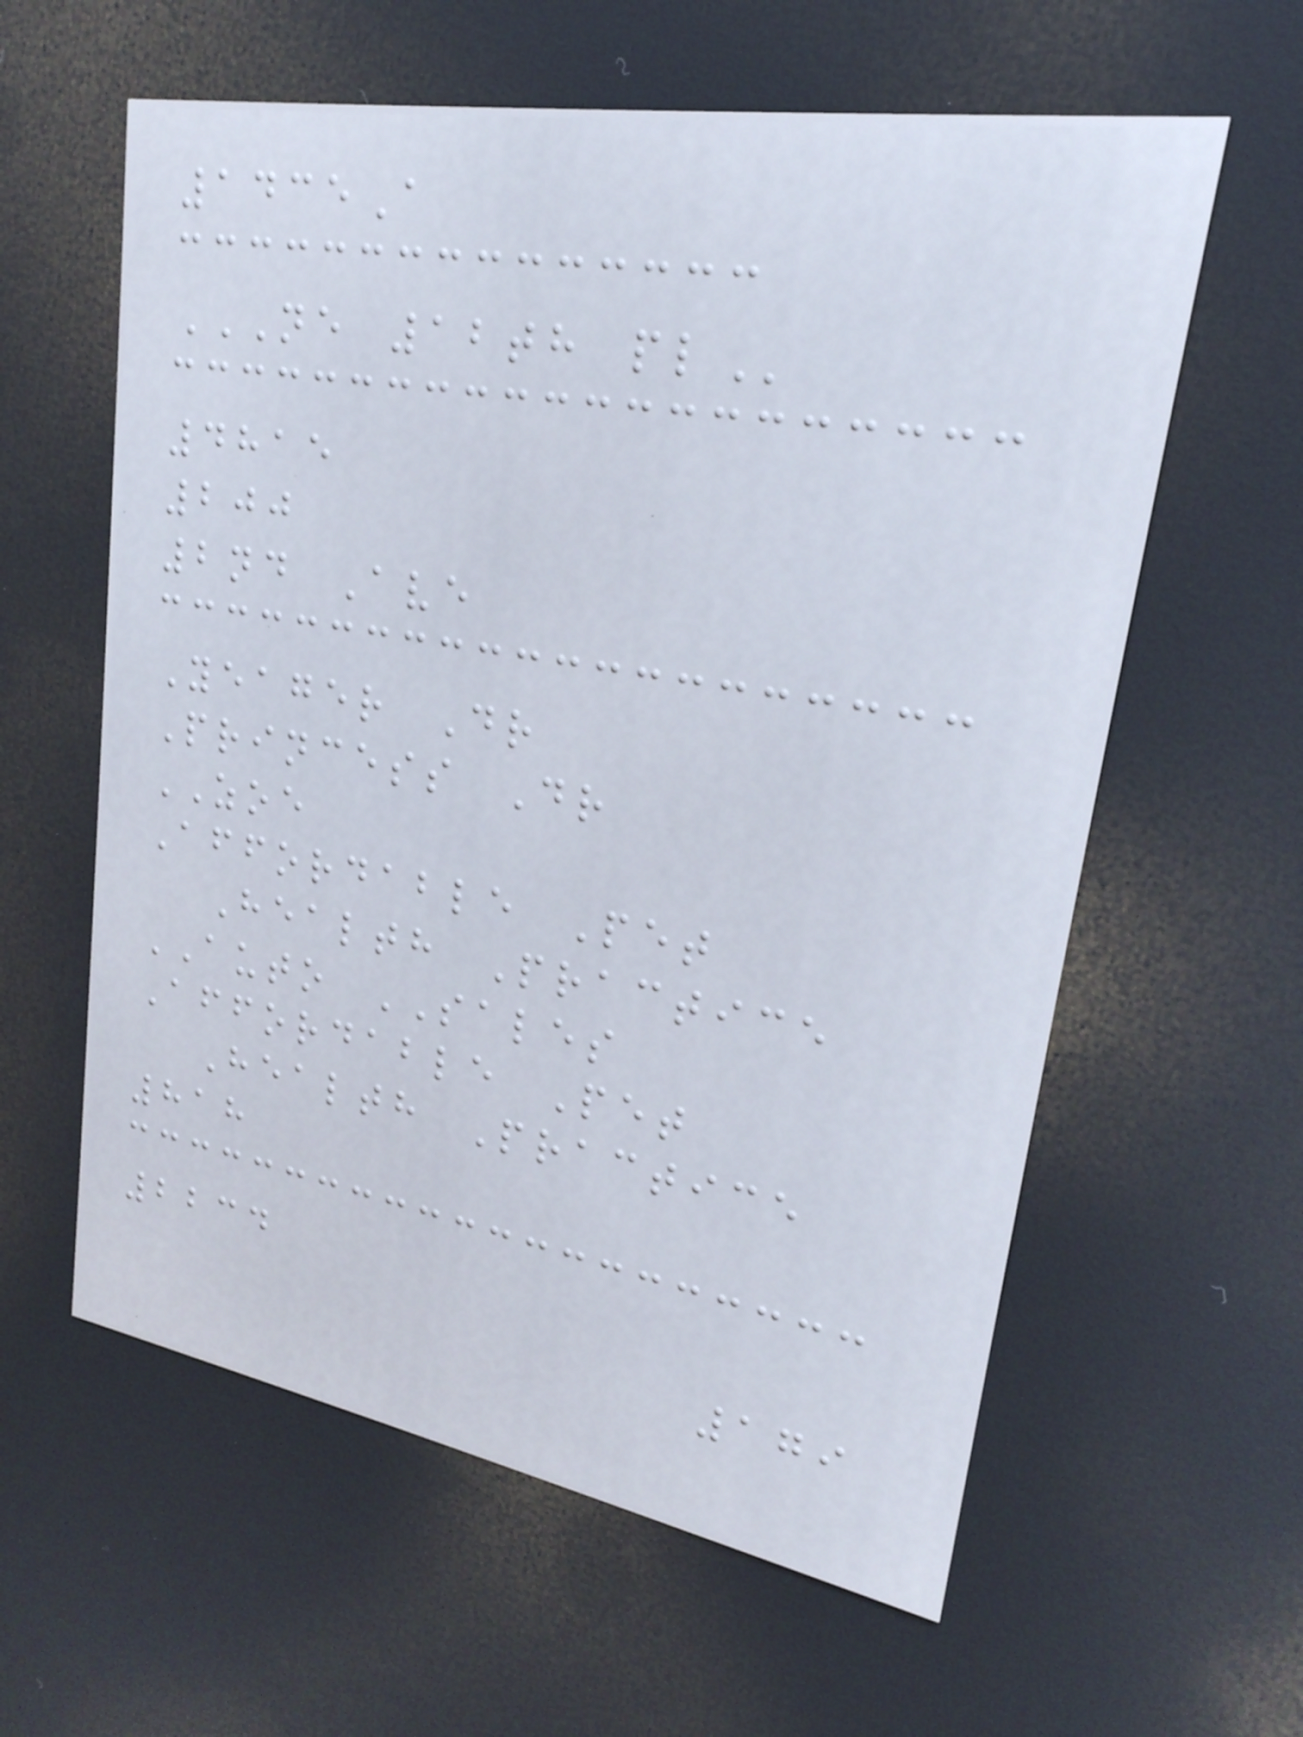1435A
NE 12TH PL
4815
200
2nd Ave
Yeager Dr
Princess Dr
ZOE
Affordable Pet
Health Practice
AUTO SALES
Affordable Pet
Health Practice
818
2234
179
